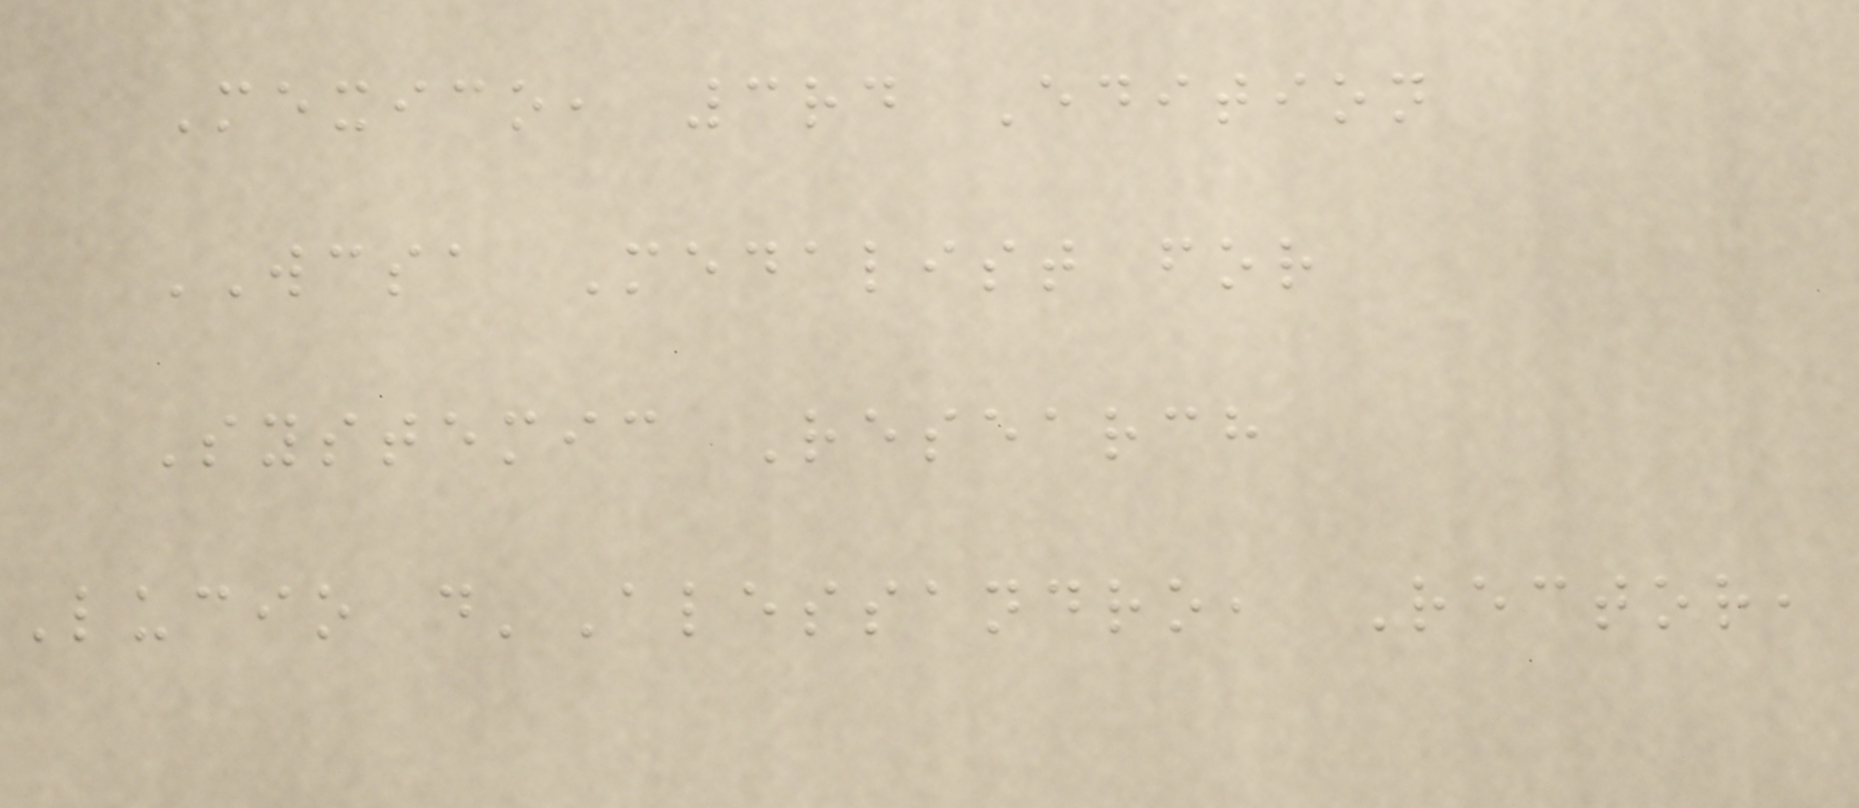Mexico, 3rd Edition
WCSA Medalist for
Systemic Research
Lucio d'Alessandro, Rector,
